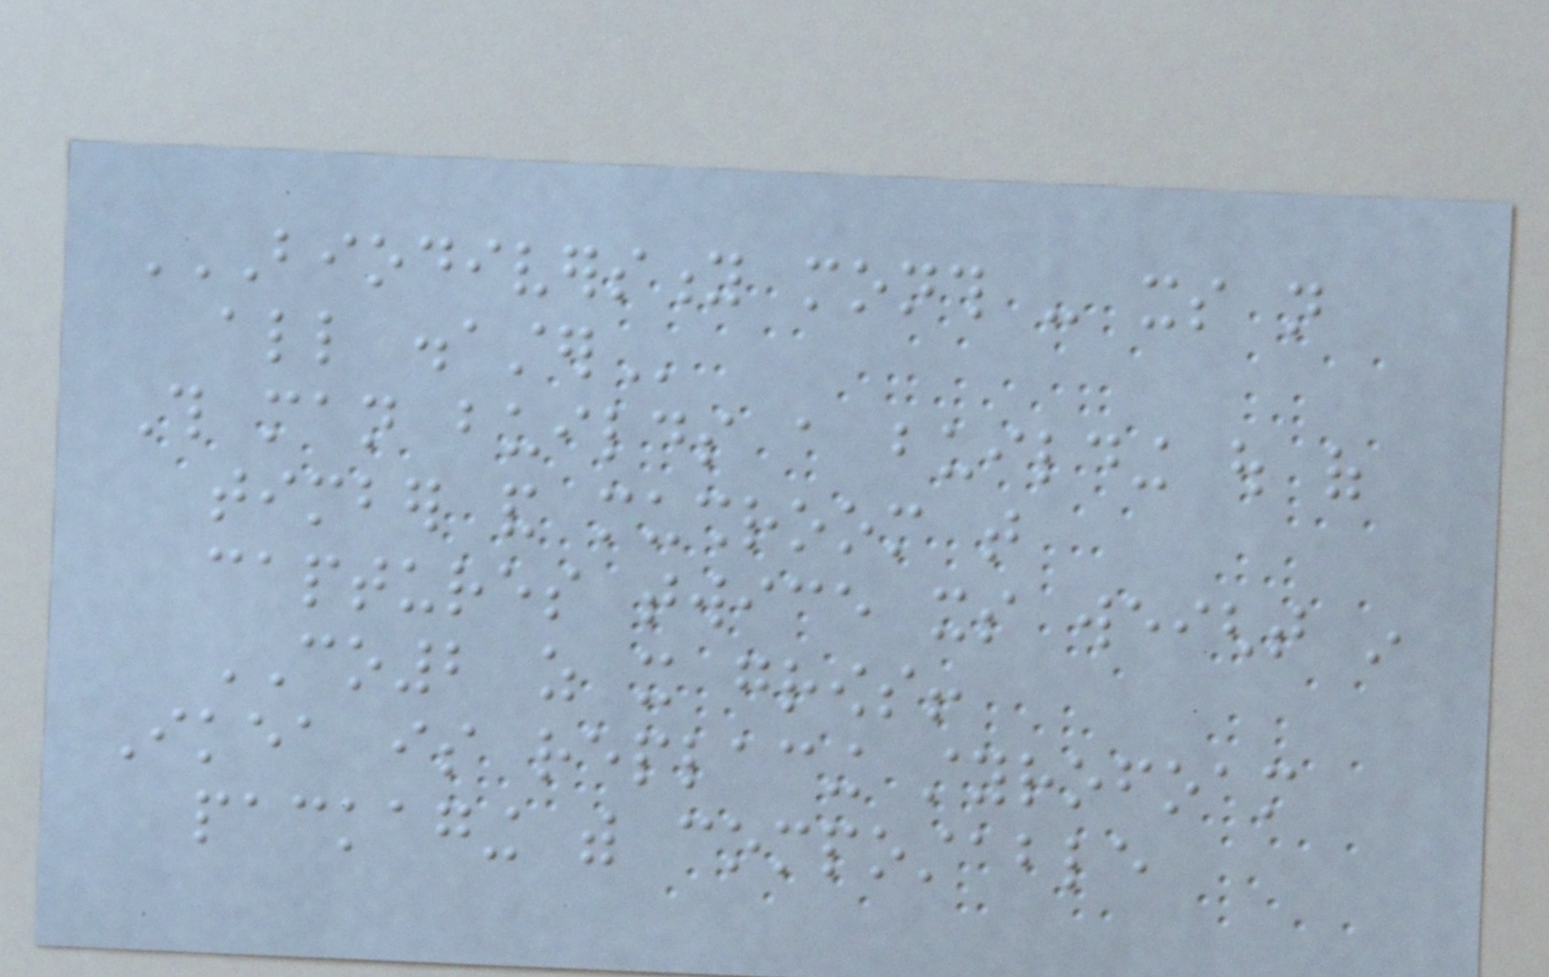BIODIVERSITY MONTH - ITS NOT
ALL DISASTER
This man builds a building out of
timber and mushroom that
captures twice its weight in
CO2 as it grows!
Ikea is replacing styrofoam
packaging with compostable
